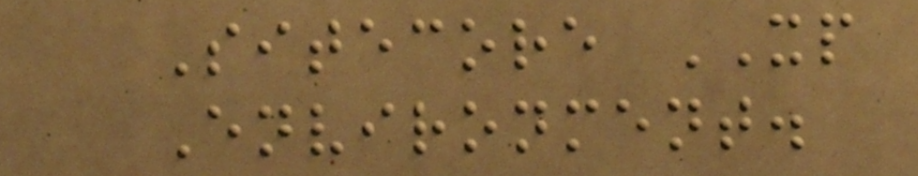Sitecore XP
Environment.
